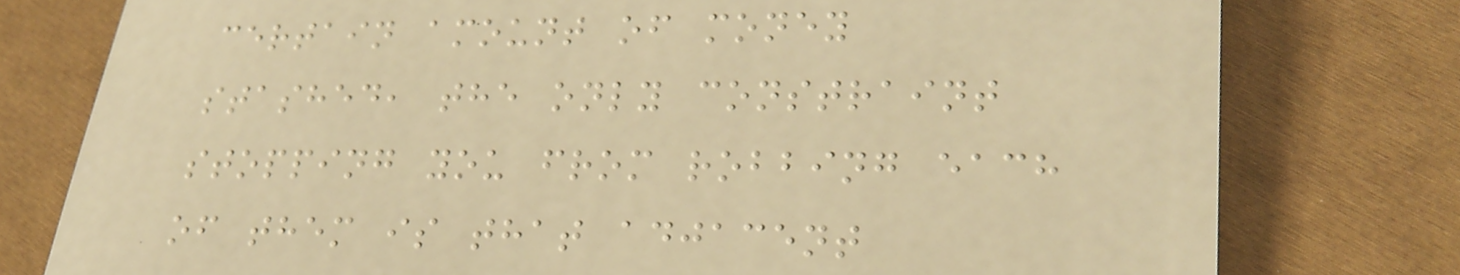certain amount of money
stashed, the only constraint
stopping you from robbing each
of them is that adjacent
